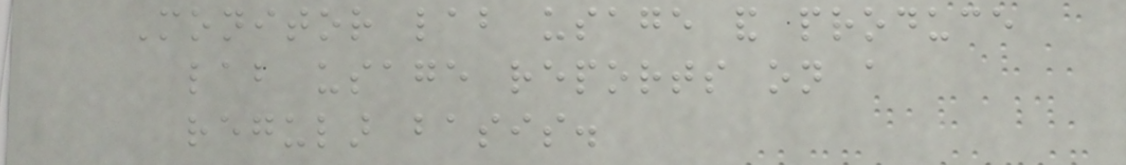Monitor lab usage and produce
lab usage reports on a
regular basis.
